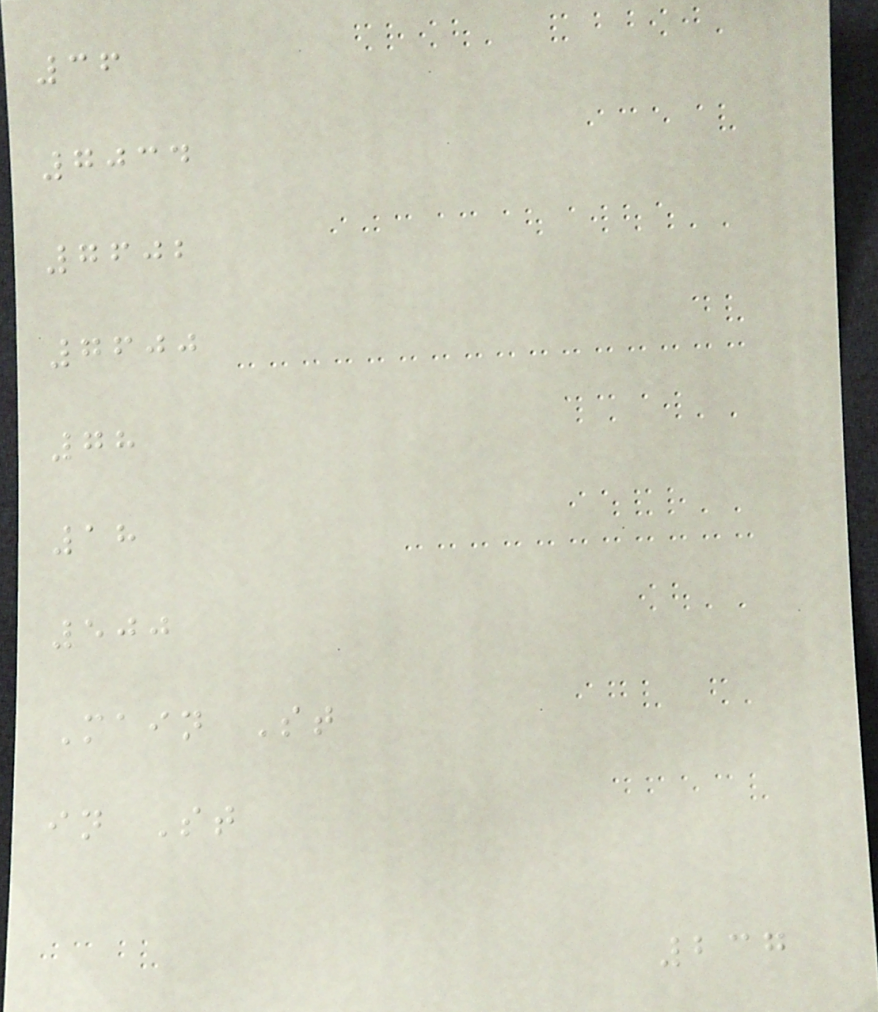36
7034
7602
7600
78
18
500
Main St
in St
237
